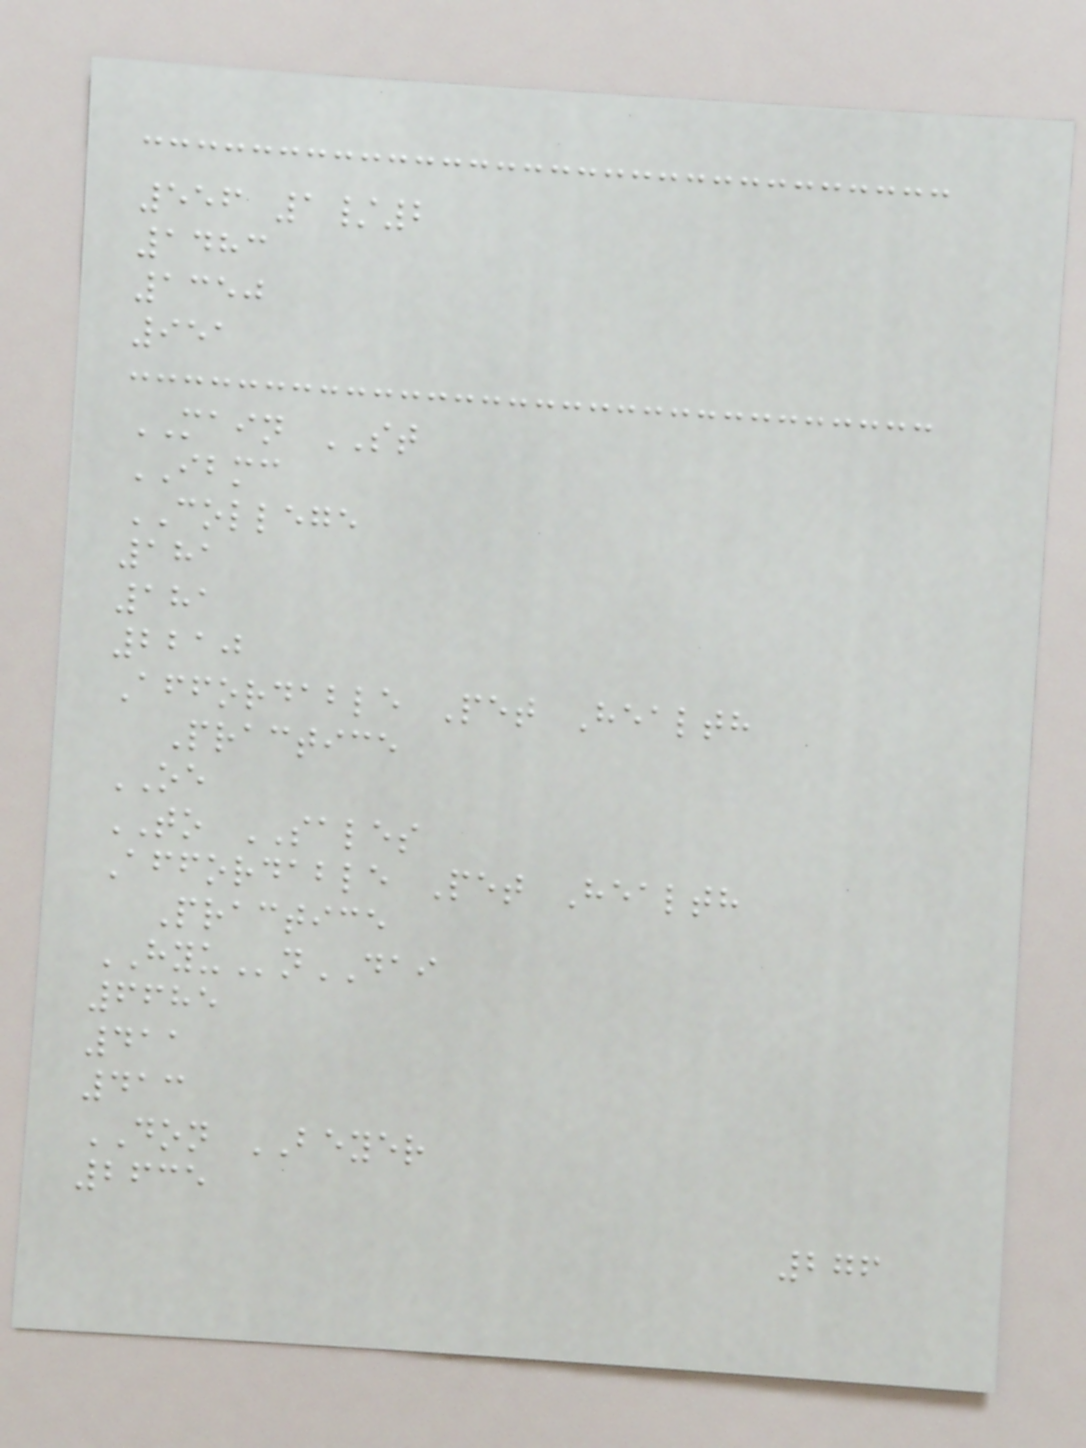556 1/2
1483
1350
951
MAIN ST
IBMC
COLLEGE
181
181
2210
Affordable Pet Health
Practice
OE
TO SALES
Affordable Pet Health
Practice
HYUnDAI
6685
411
413
DON BEYER
2635
276
